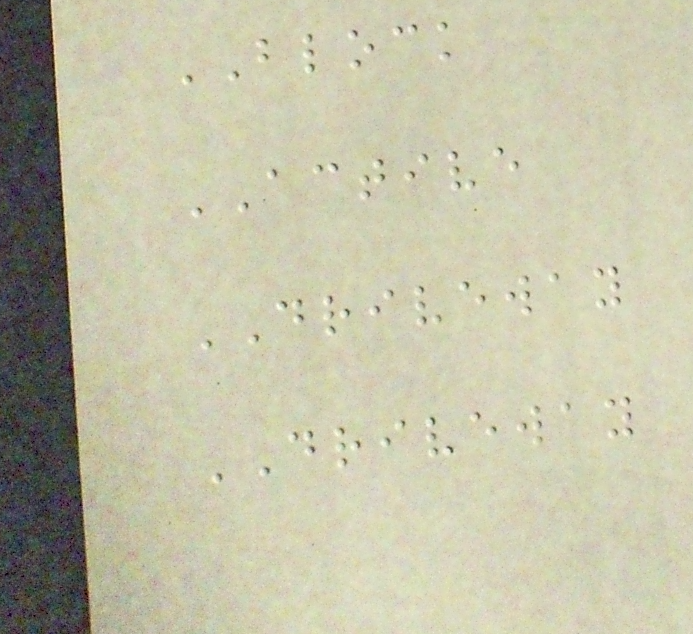BLOCK
ACTIVE
DRIVEWAY
DRIVEWAY
